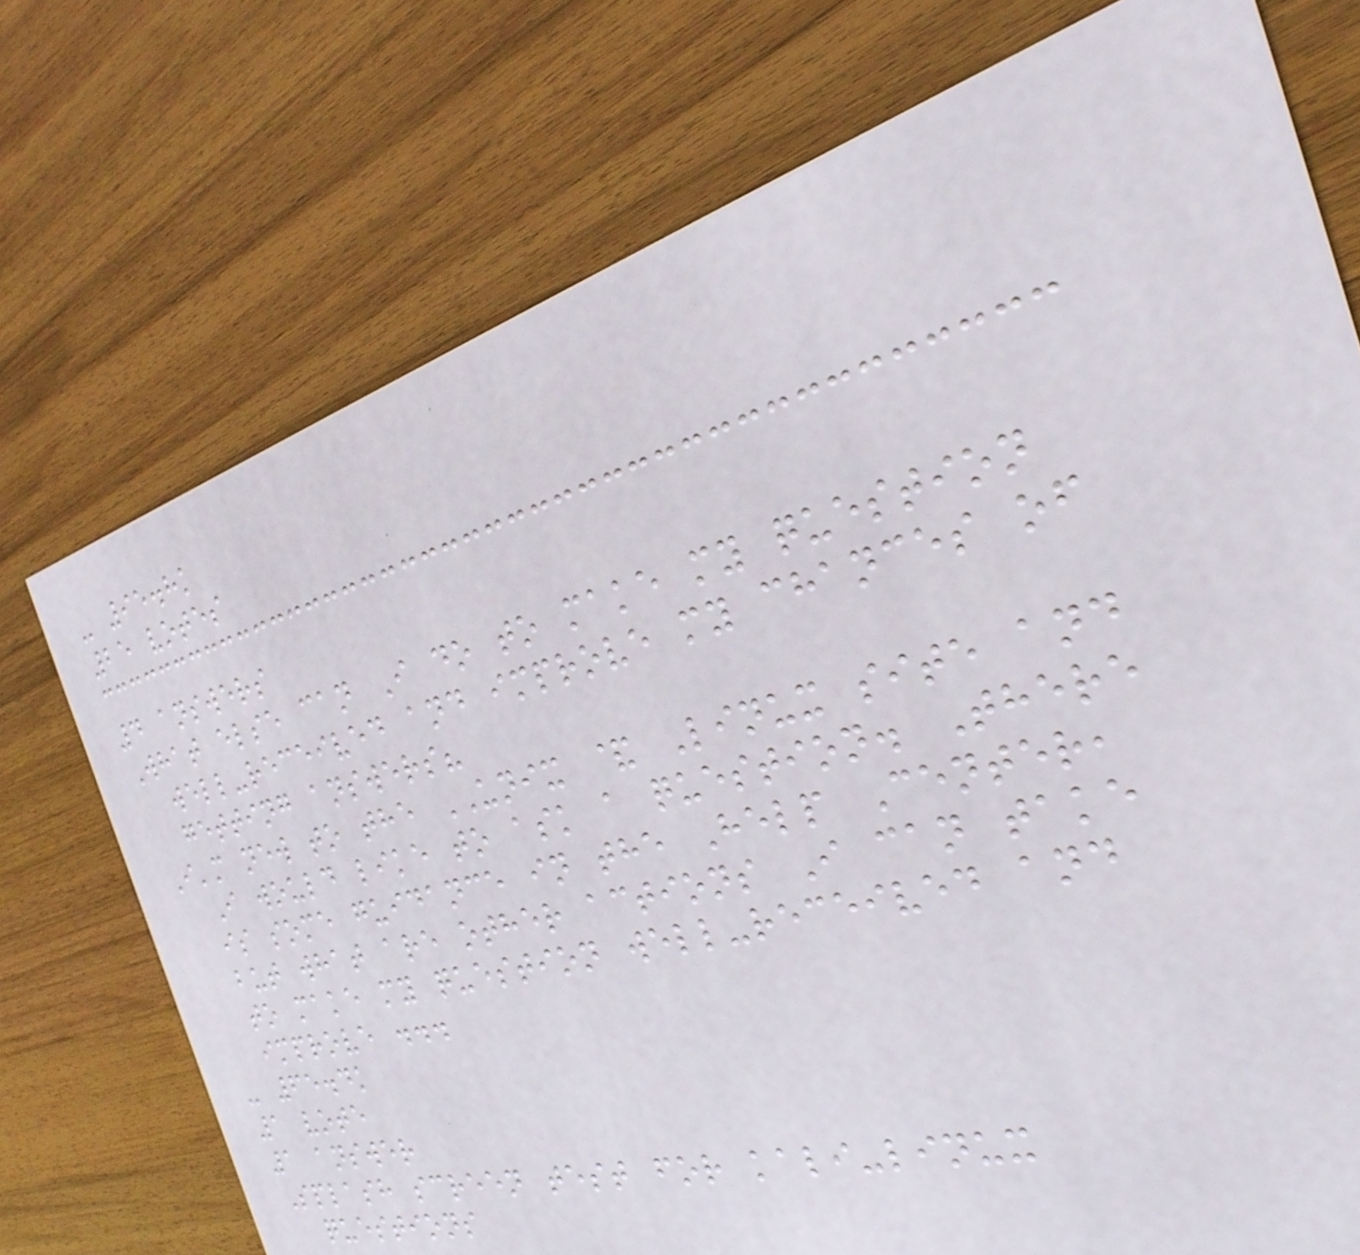- 95.8k
25 votes
4 answers
What else can I do to make my question
well-received and improve my chances of
getting answers?
I'm new to the UNIX & Linux site and
I would like to ask a question. There
is some guidance in the Help Center,
but what are other actions I can take
to make my question well-received and
improve ...
- 65.4k
1 vote
1 answer
Splash screen test for kali-linux
questions
